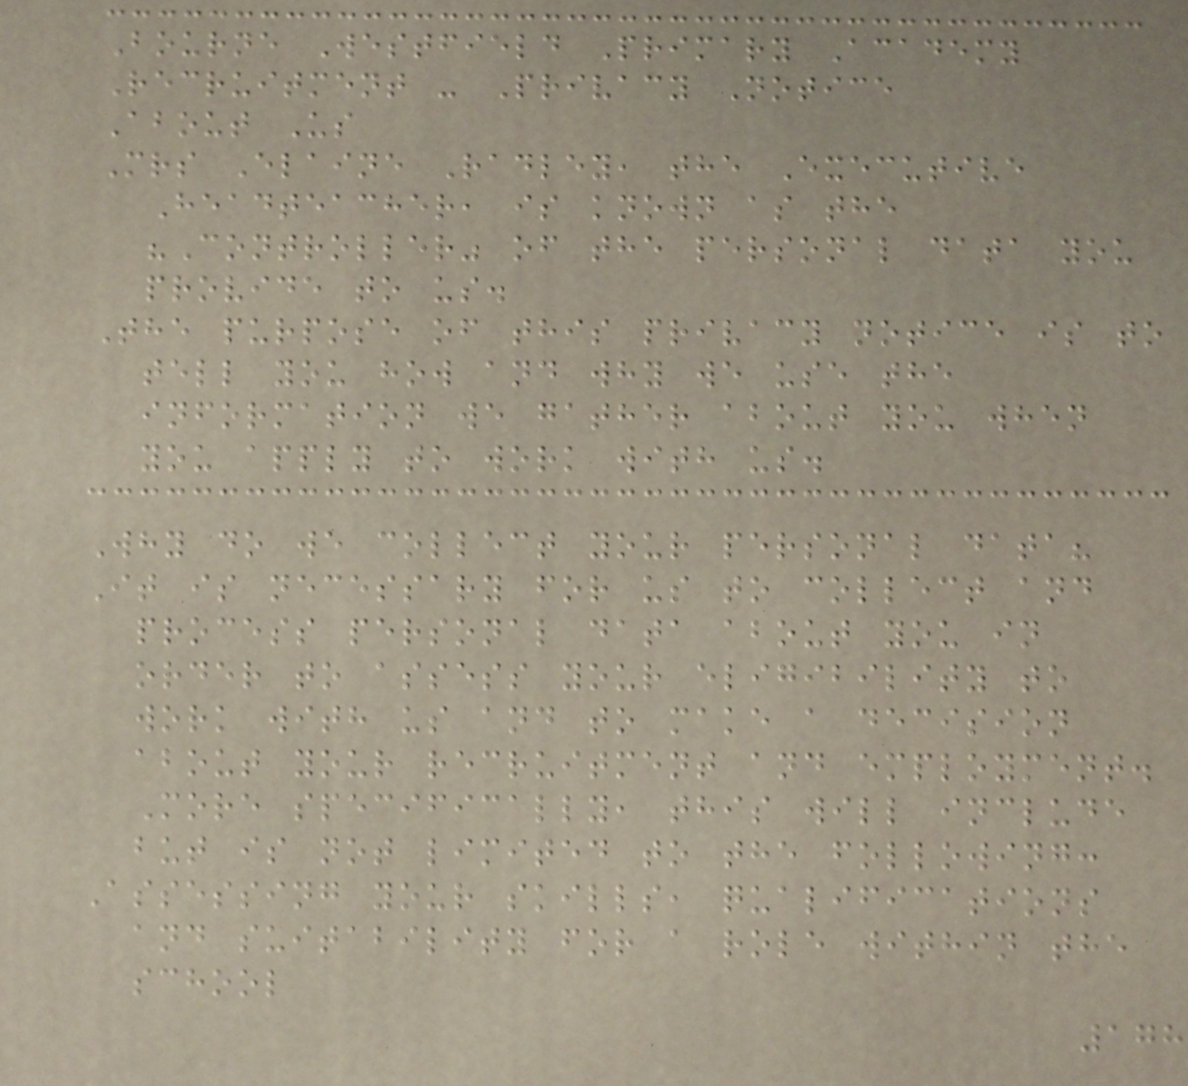Bourne Westfield Primary Academy
Recruitment - Privacy Notice
About Us
Mrs Elaine Radley, the Executive
Headteacher, is known as the
"Controller" of the personal data you
provide to us.
The purpose of this privacy notice is to
tell you how and why we use the
information we gather about you when
you apply to work with us.
Why do we collect your personal data?
It is necessary for us to collect and
process personal data about you in
order to assess your eligibility to
work with us and to make a decision
about your recruitment and employment.
More specifically, this will include
but is not limited to the following:
Assessing your skills, qualifications
and suitability for a role within the
school
178
